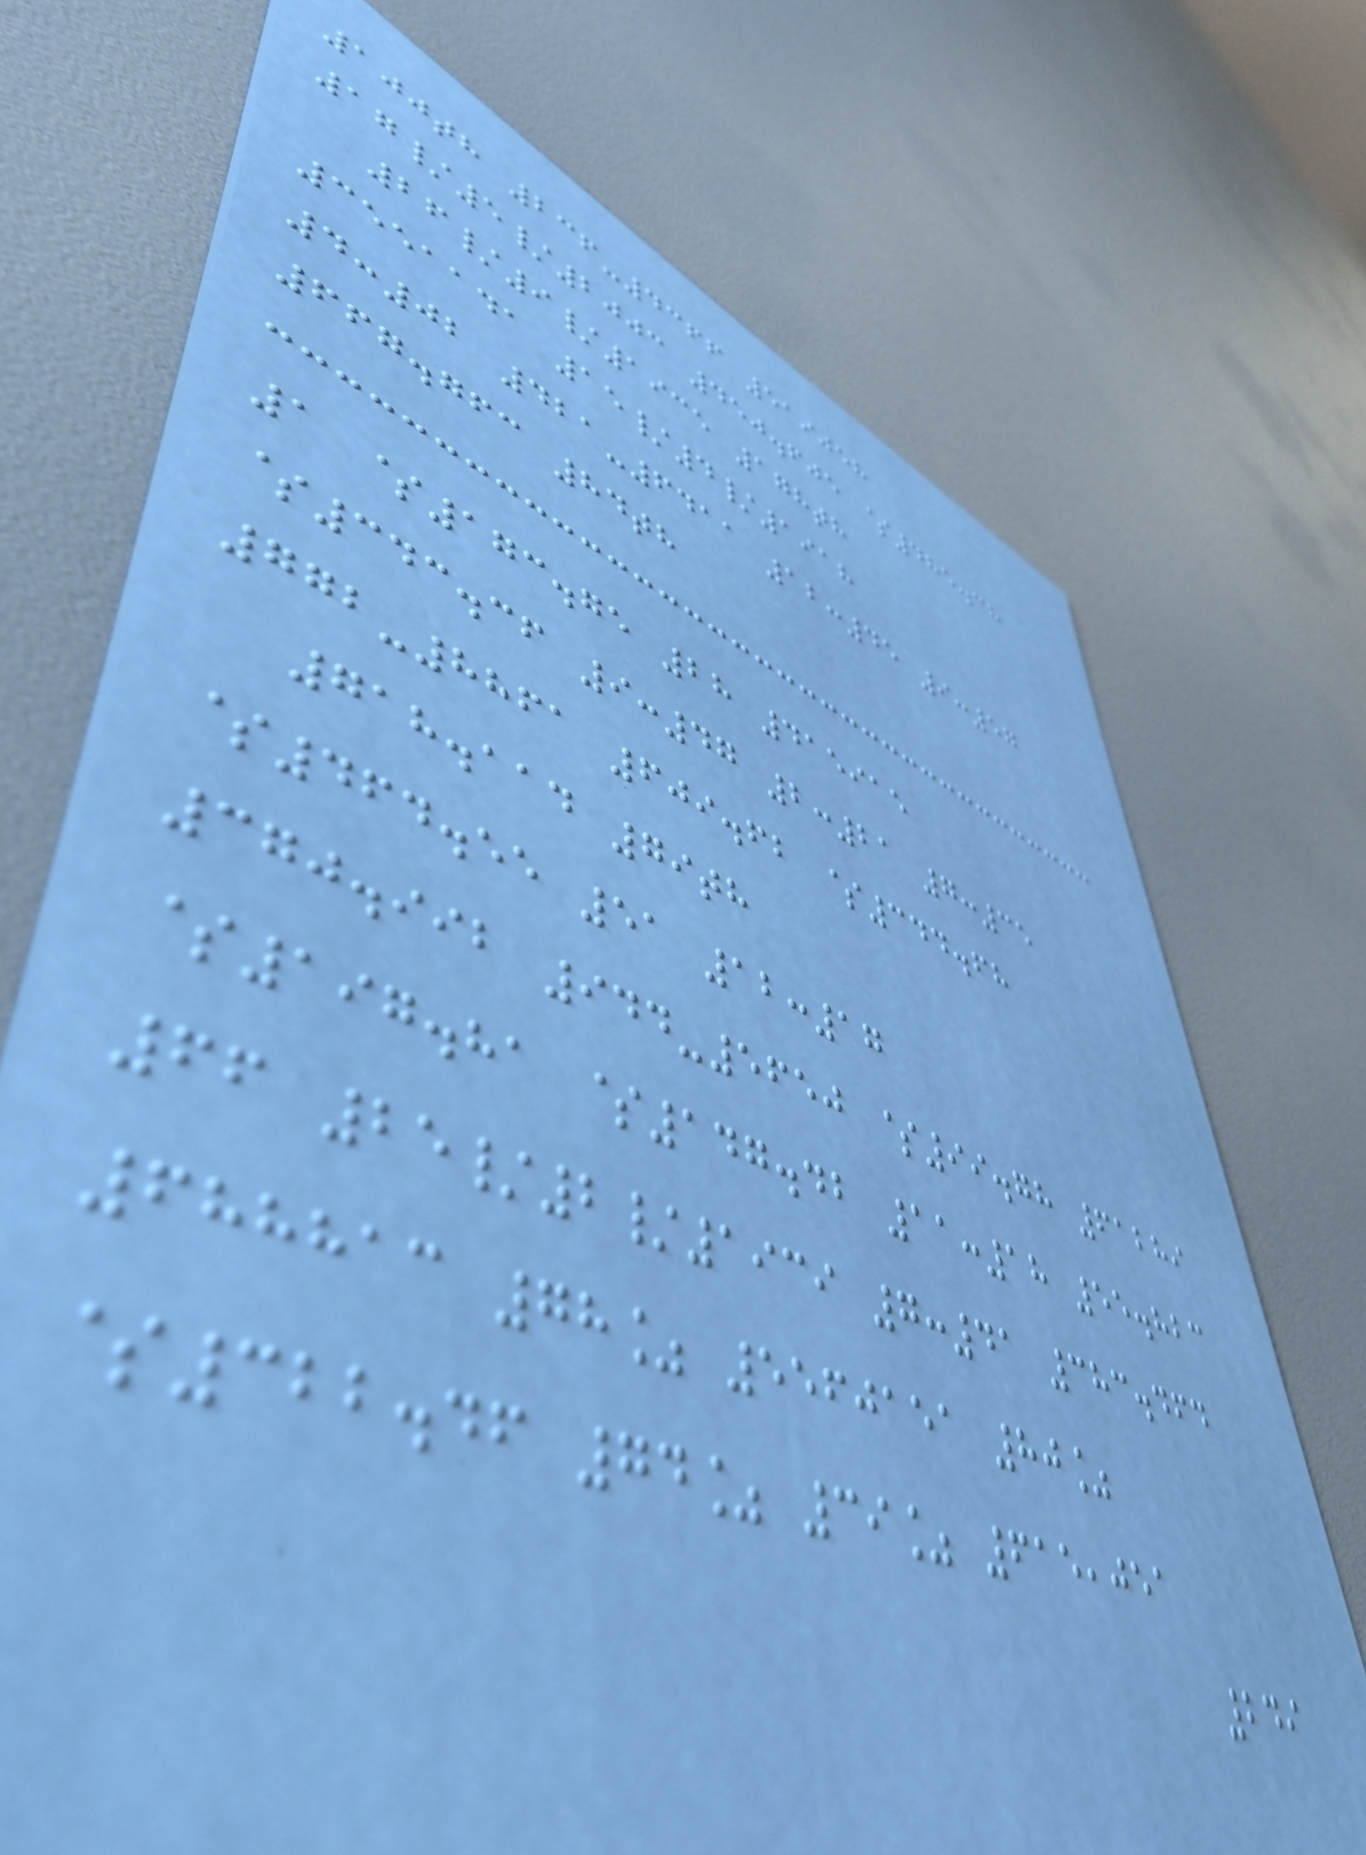100th 236-4366 519058
17/5/2003 450.605 $485.38
26/9/1935 178th
3551141 15/4/1918
4:02 421-6411 12:45 9:57
667.763 84th
1 $173.75 28 415915
$343.36 9:47 2:21 7:35
772-8861 609.62 $344.68
718.114 79th
$464.55 51 12:17
370.992 944-5650 $99.78 61289
$197.81 $147.42 11:18 55.823
66 25/2/1939 7:41 383.464
688813 78% 5560151 80%
$322.46 74% 39% 615,051
249
